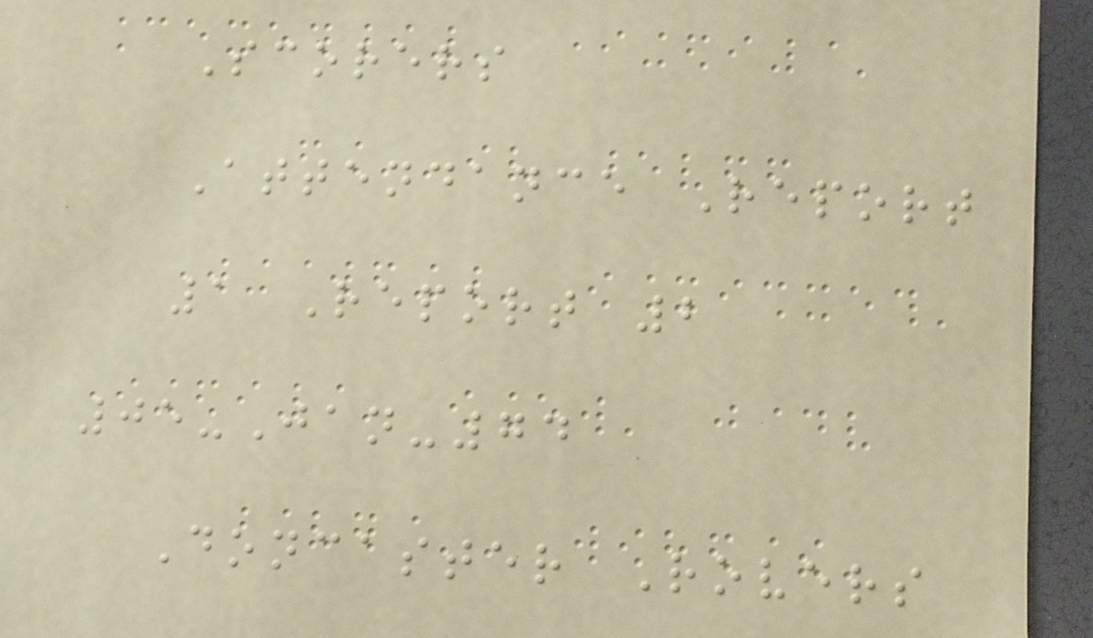Scorers
Attendance Report
1 Report 2
05-Jan-74
Doncaster Rovers
